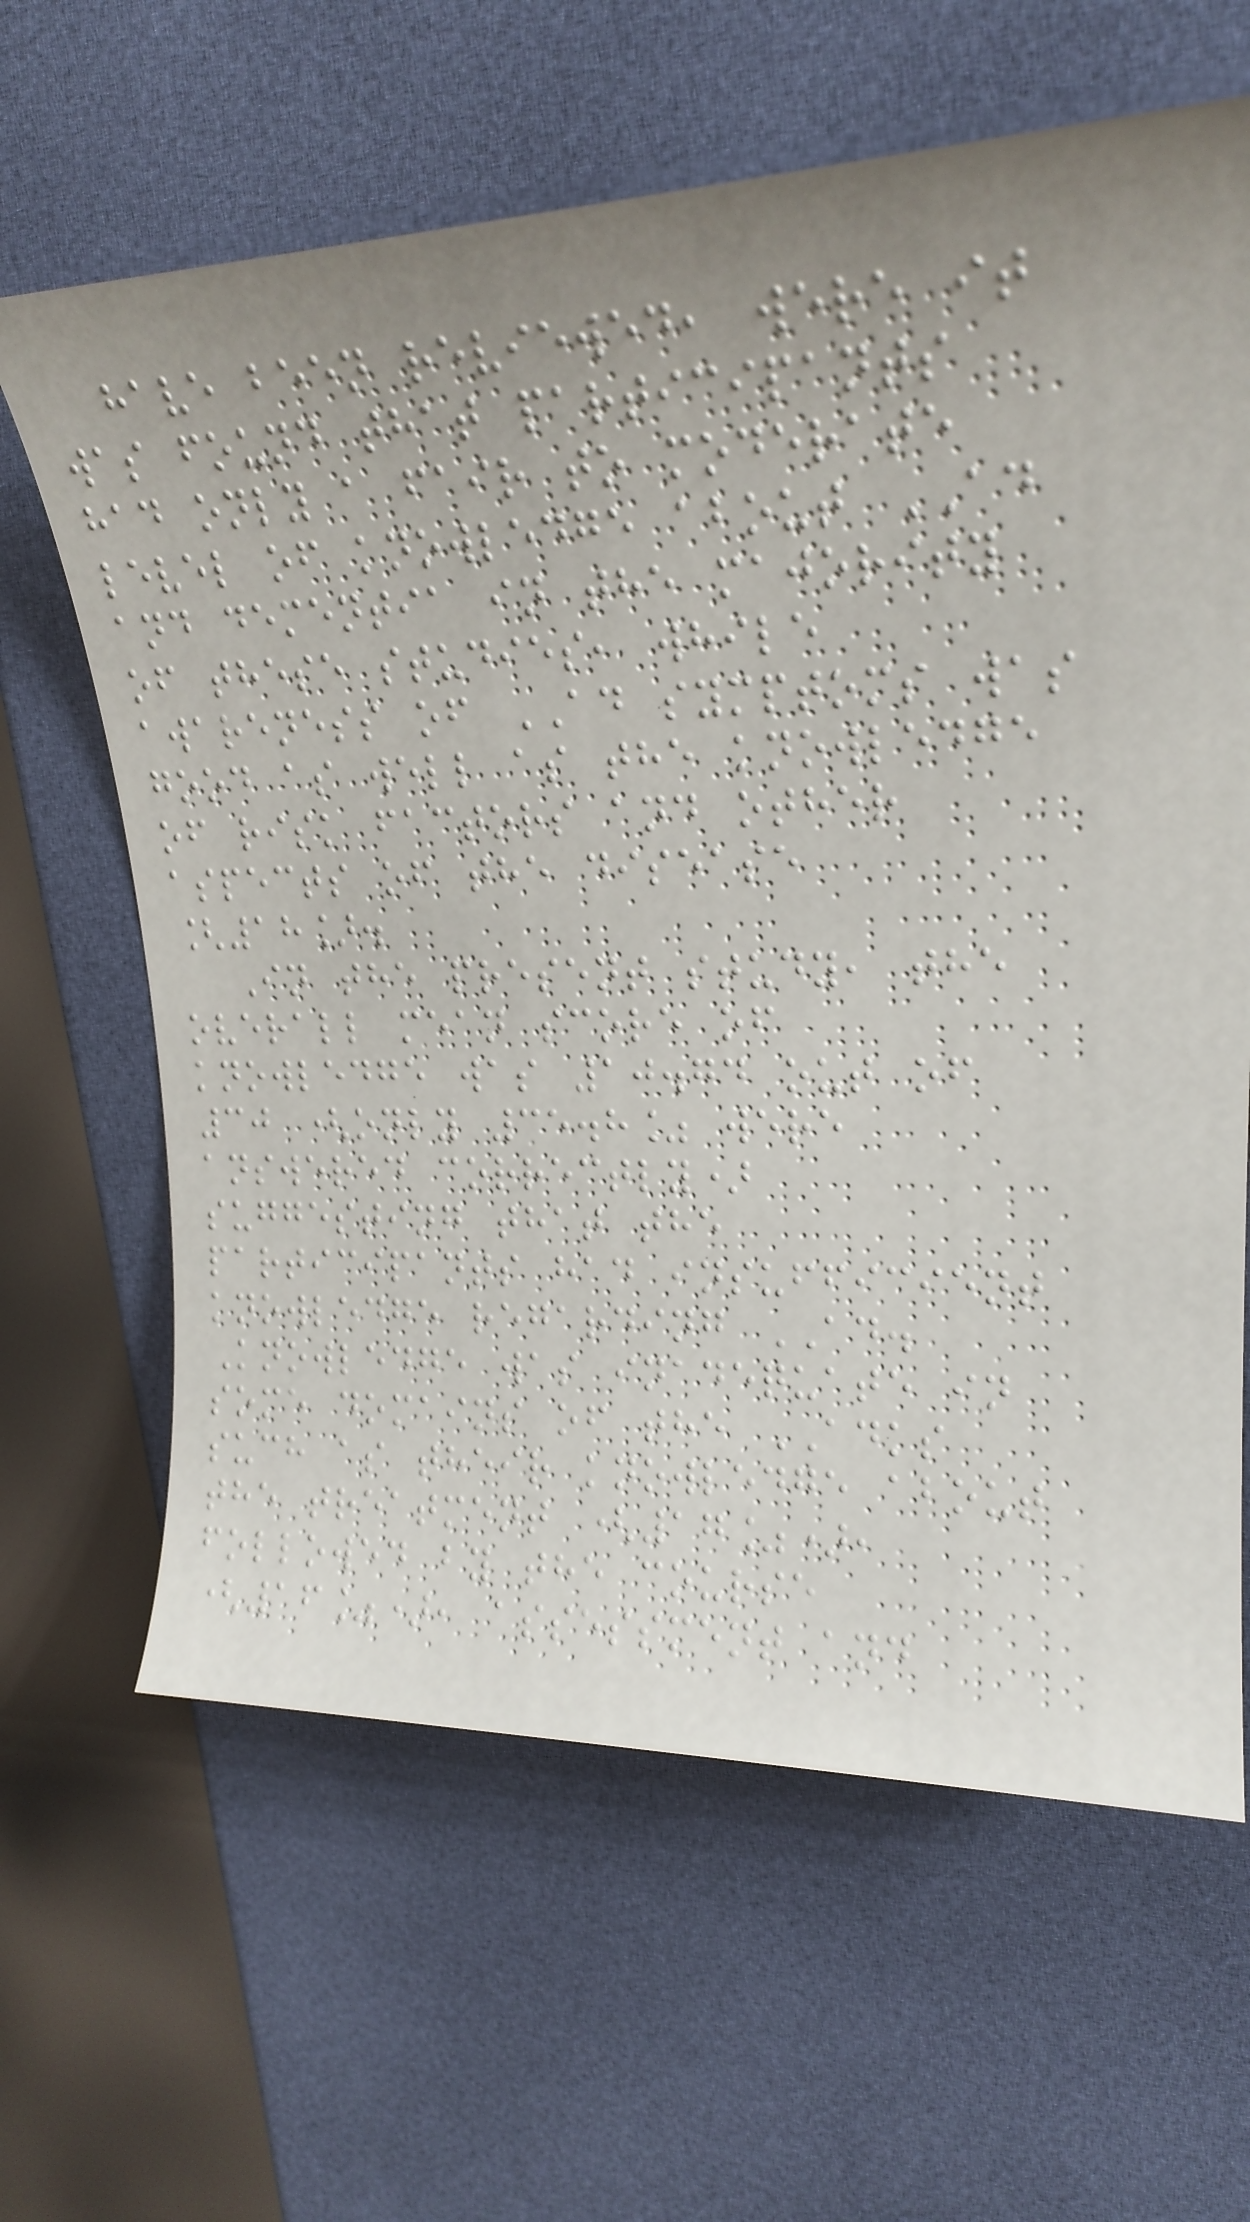have been reviewed, were it
was found that participants
had only a fair to moderate
level of knowledge about AD
and dementia in the majority
of these studies, while
awareness of AD symptoms was
good as well as the knowledge
of risk factors and other
aspects of the disease
[18].
In the present study, the
overall mean score of
knowledge was 10.74 out of
30 (only 35.8% were
answered correctly)
suggesting that the
participants had insufficient
knowledge regarding AD.
Knowledge was inadequate in
some domains of the ADKS
such as their knowledge about
the treatment (17%),
followed by the course
(16%), assessment and
